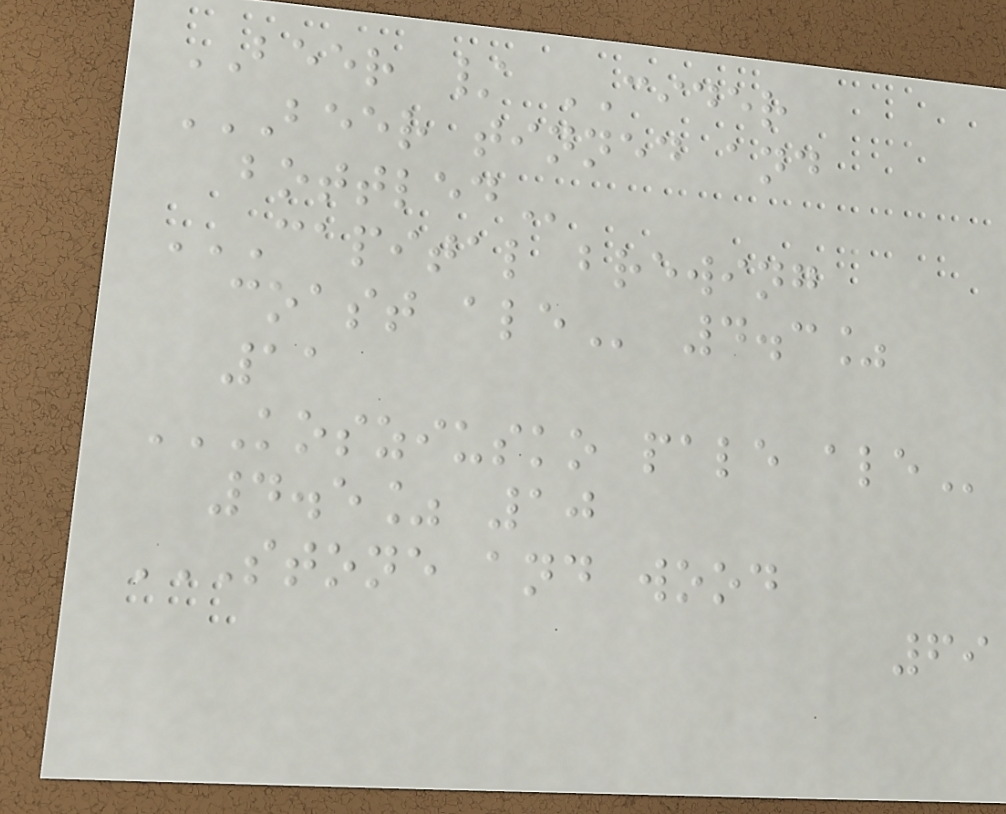BEER / CIDER
BEER TINNED AND
BOTTLED
CAPITAL BREWING
COAST ALE 4.3%
11
KOSZIUSKO PALE ALE
4.5% 10
STONE AND WOOD
69
